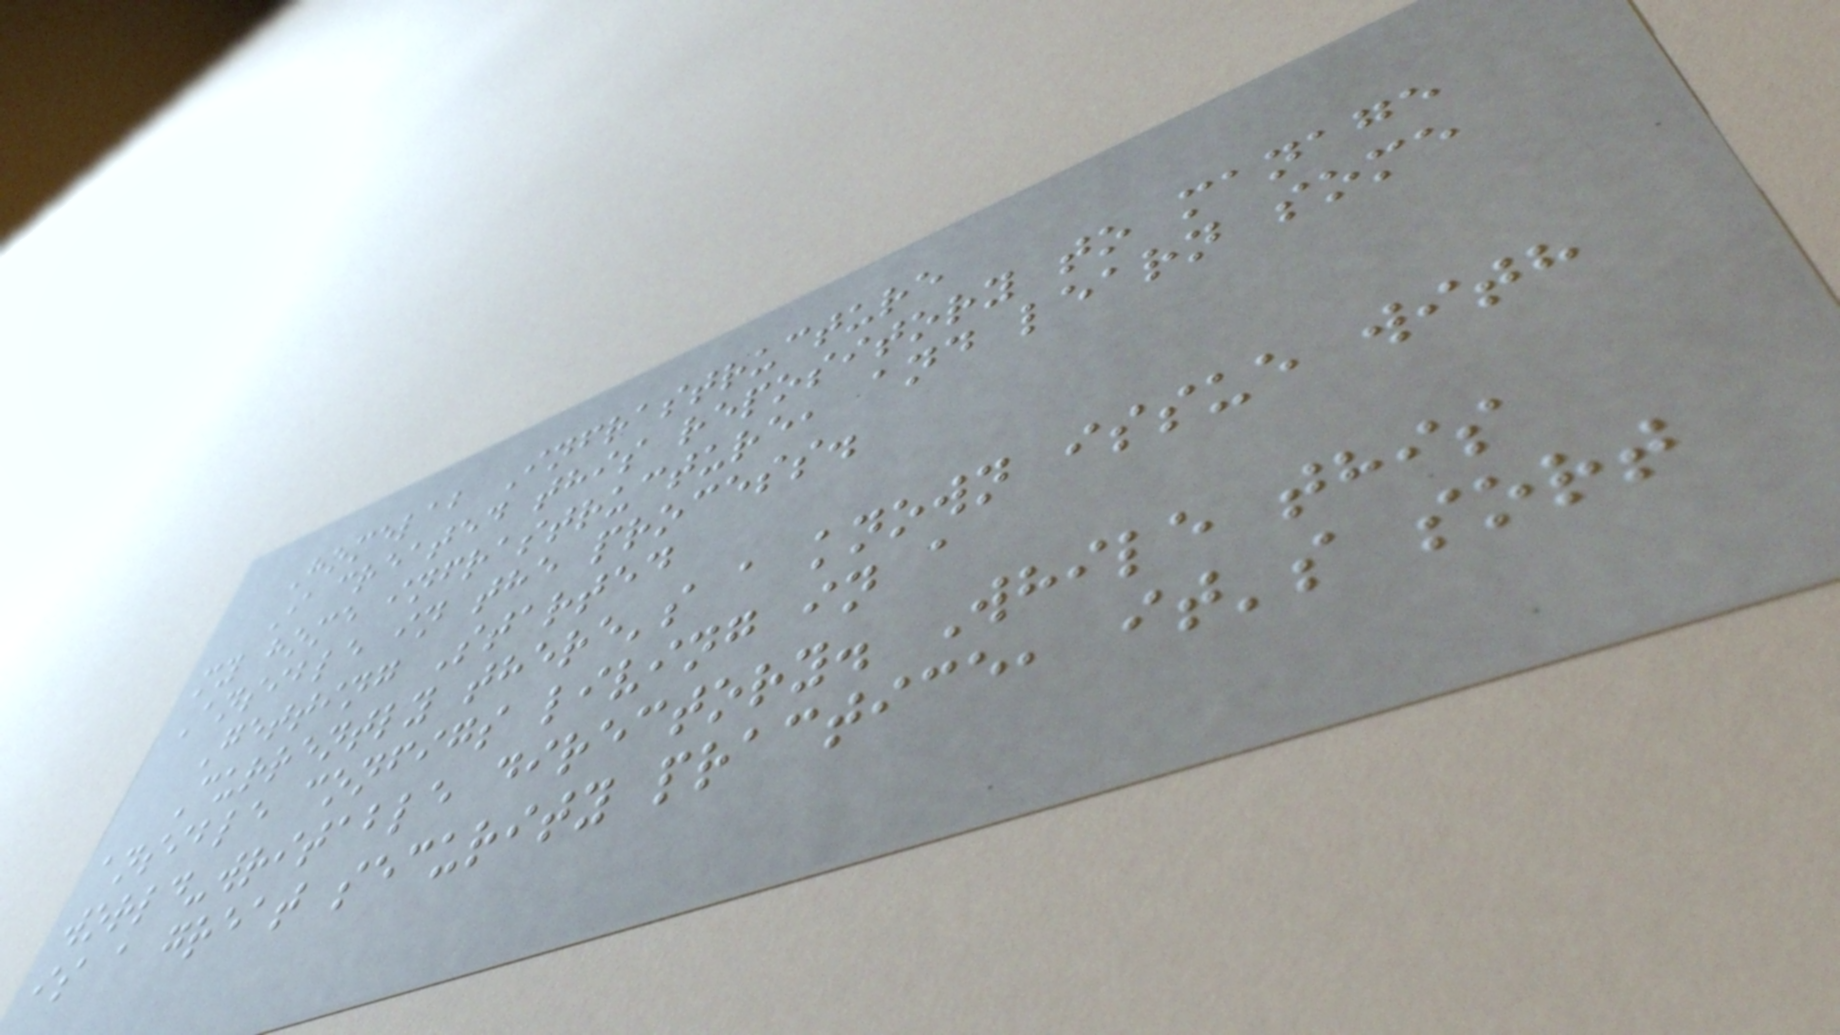Homelab Infrastructure
I created this repository to manage
my home infrastructure, and learn some
Ansible in the process.
Getting Started
Currently there's a known issue with
ansible configs living in a
world-writable directory. While this
is a great security practice, it's sort
